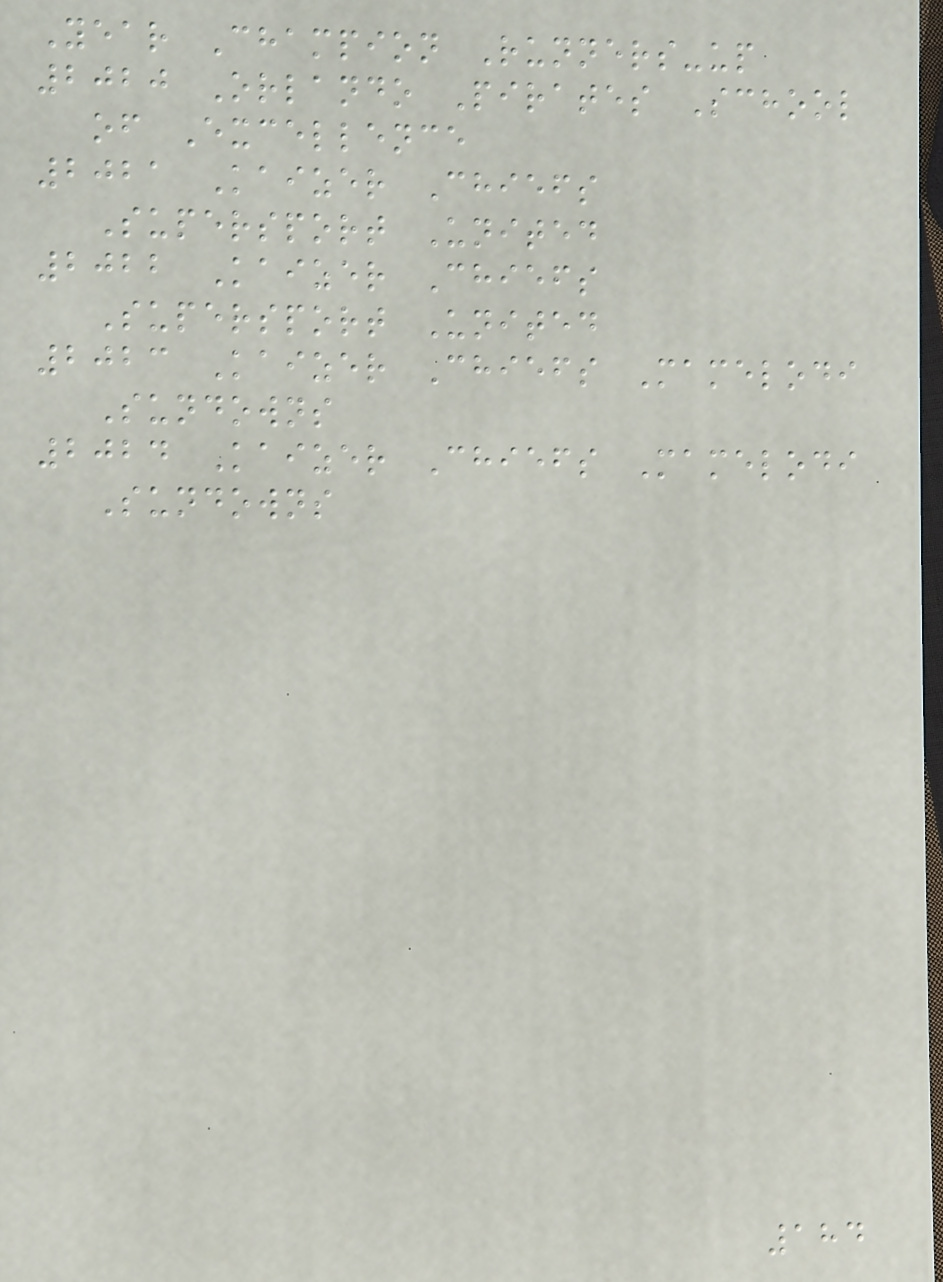Year Champion Runners-up
2020 Orlando Pirates School
of Excellence
2021 Kaizer Chiefs
Supersport United
2022 Kaizer Chiefs
Supersport United
2023 Kaizer Chiefs Mamelodi
Sundowns
2024 Kaizer Chiefs Mamelodi
Sundowns
184
